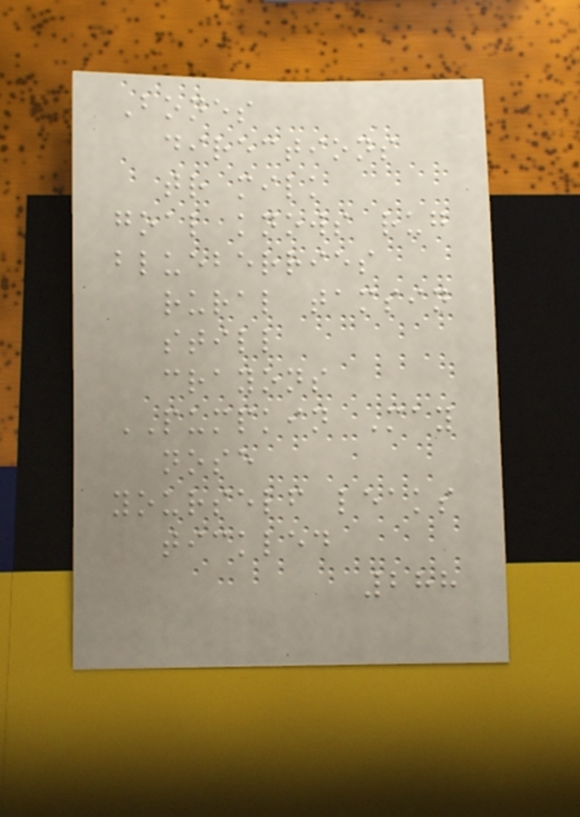Bones
directions
tr milk
goal knows rug
blueberries
rural tamsin
still
crayons
PUMPKIN May
nose
yourself leaks
tickled
288
